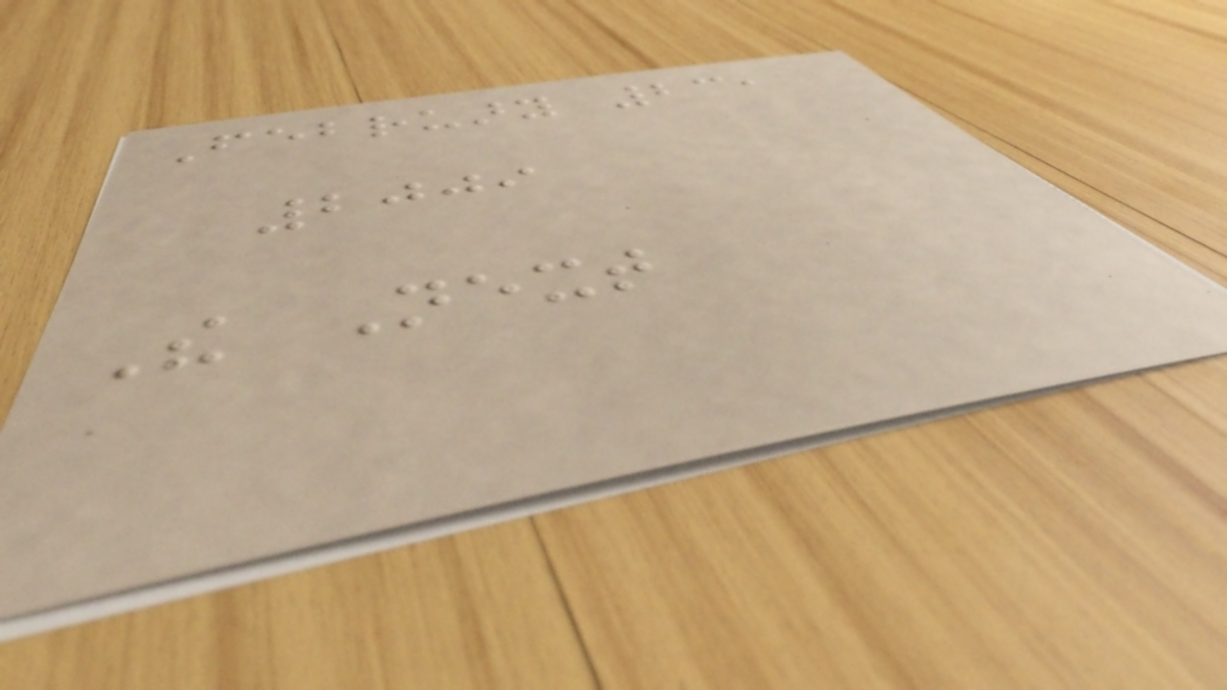February 23,
2009
The Next
